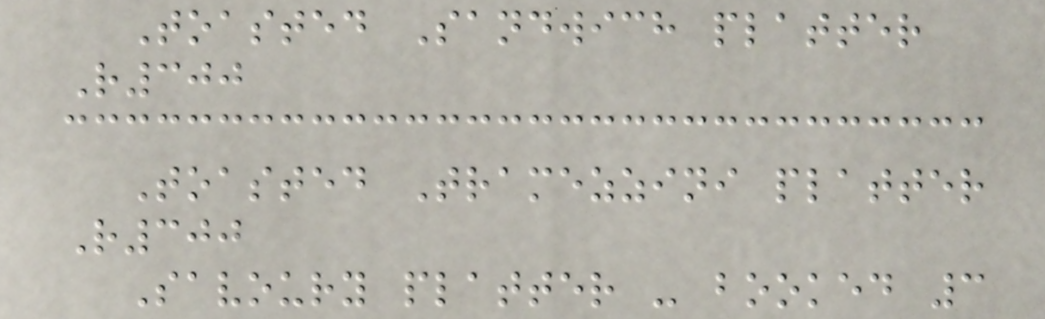Toasted Sandwich platter
R300
Toasted Tramezzini platter
R300
Savoury platter - booked 3
